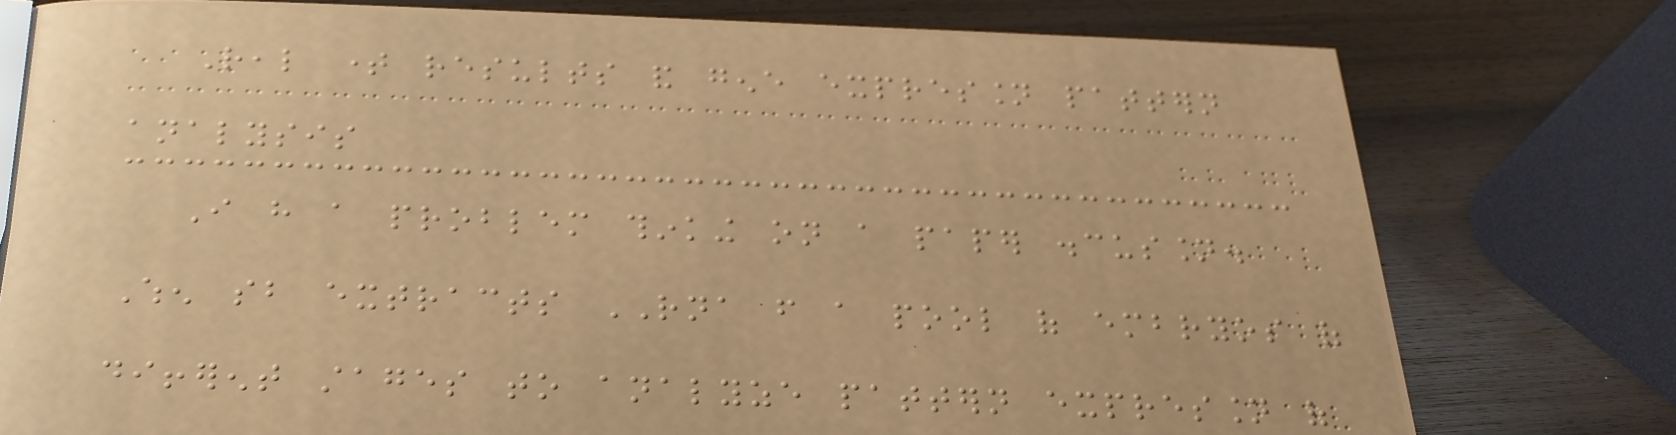Real time results and gene expression pattern
analysis
I have a problem thinking on a paper discussion.
When sb extracts RNA from a pool of embryos of
different stages to analyze pattern expression of
